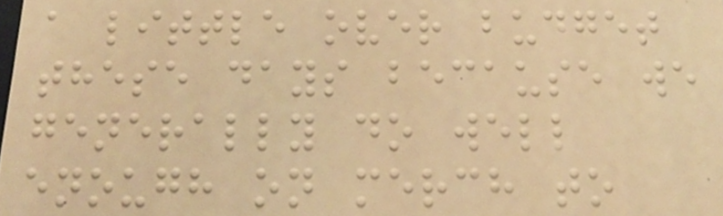a little over budget
these days because we
generally do well
enough on merch to
